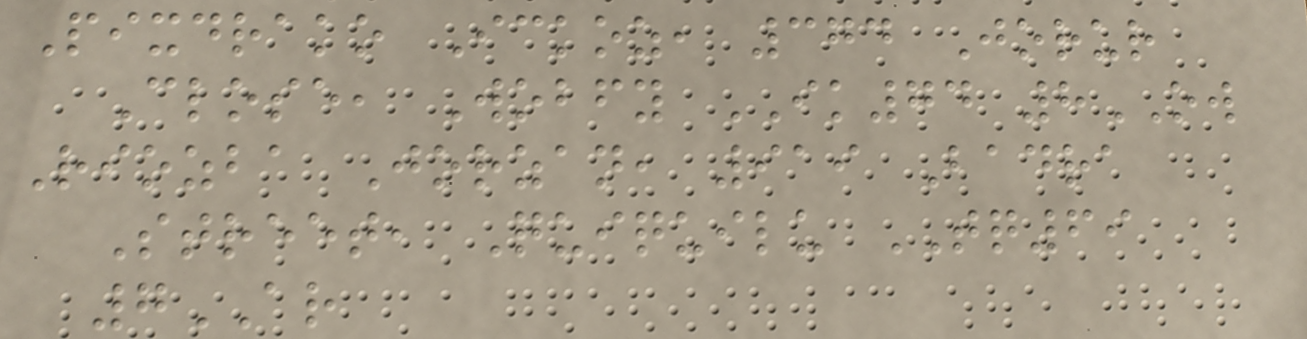Pixdrako Ickoz, 374 Jorur
Close, Wobfy IK74 8OW
Riozba Jorzan, 919 Badra
Street, Quiquilu TQ69
7AR
